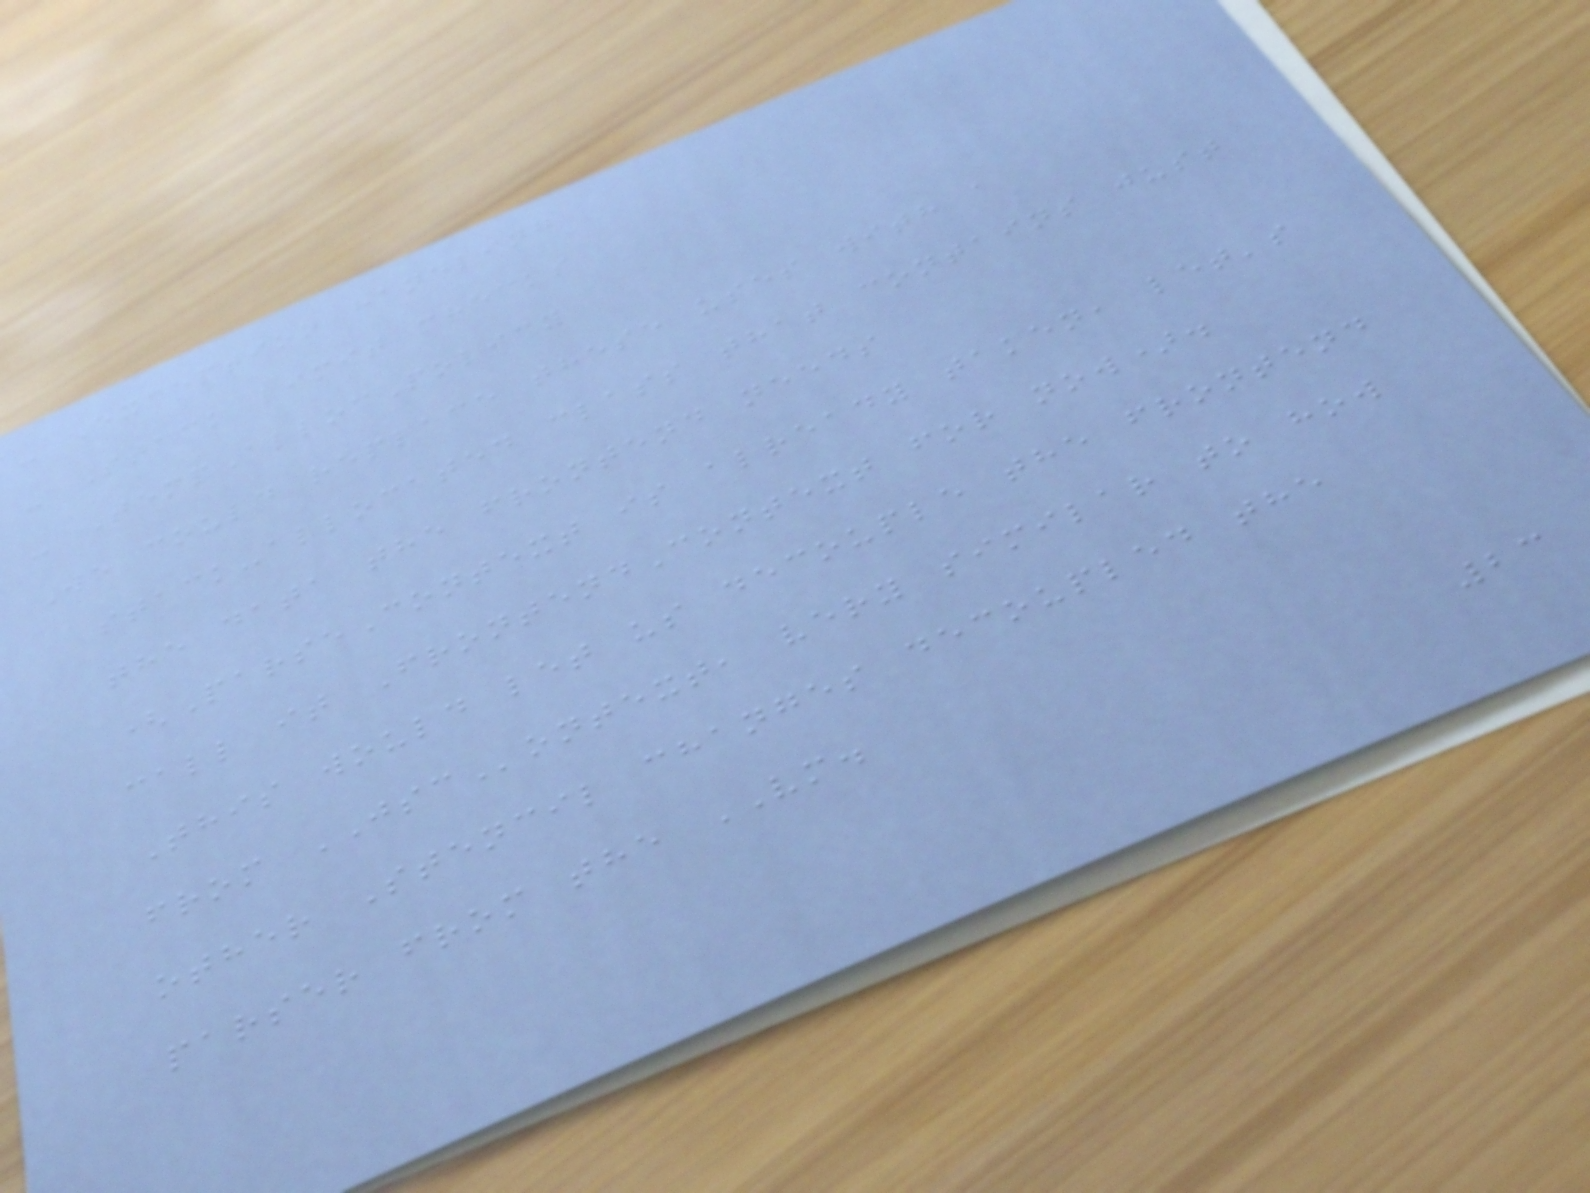- Exception handling
- Stack limit checks
- TempAllocPolicy
We could replace these uses with a
stack-allocated class that contains just
the data the frontend needs
(ParseContext is already taken, let's
call it FrontendContext for now).
This would let us decouple the frontend
from JSContext, very similar to how
other Stencil changes decoupled the
parser from the VM.
23
